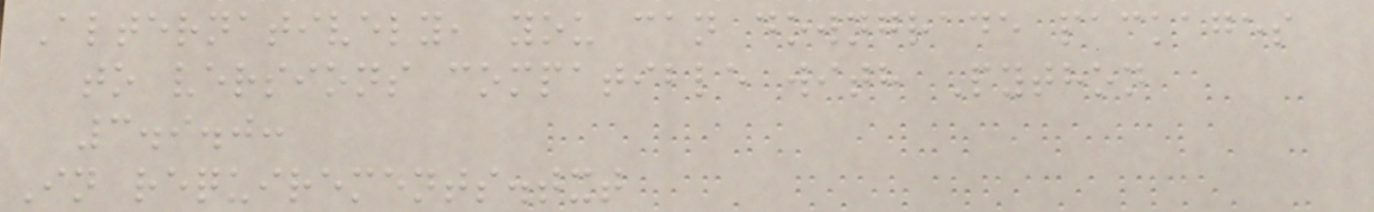Alternatively, you can downgrade packages
to versions compatible with Python
3.9.0:
In requirements.txt
